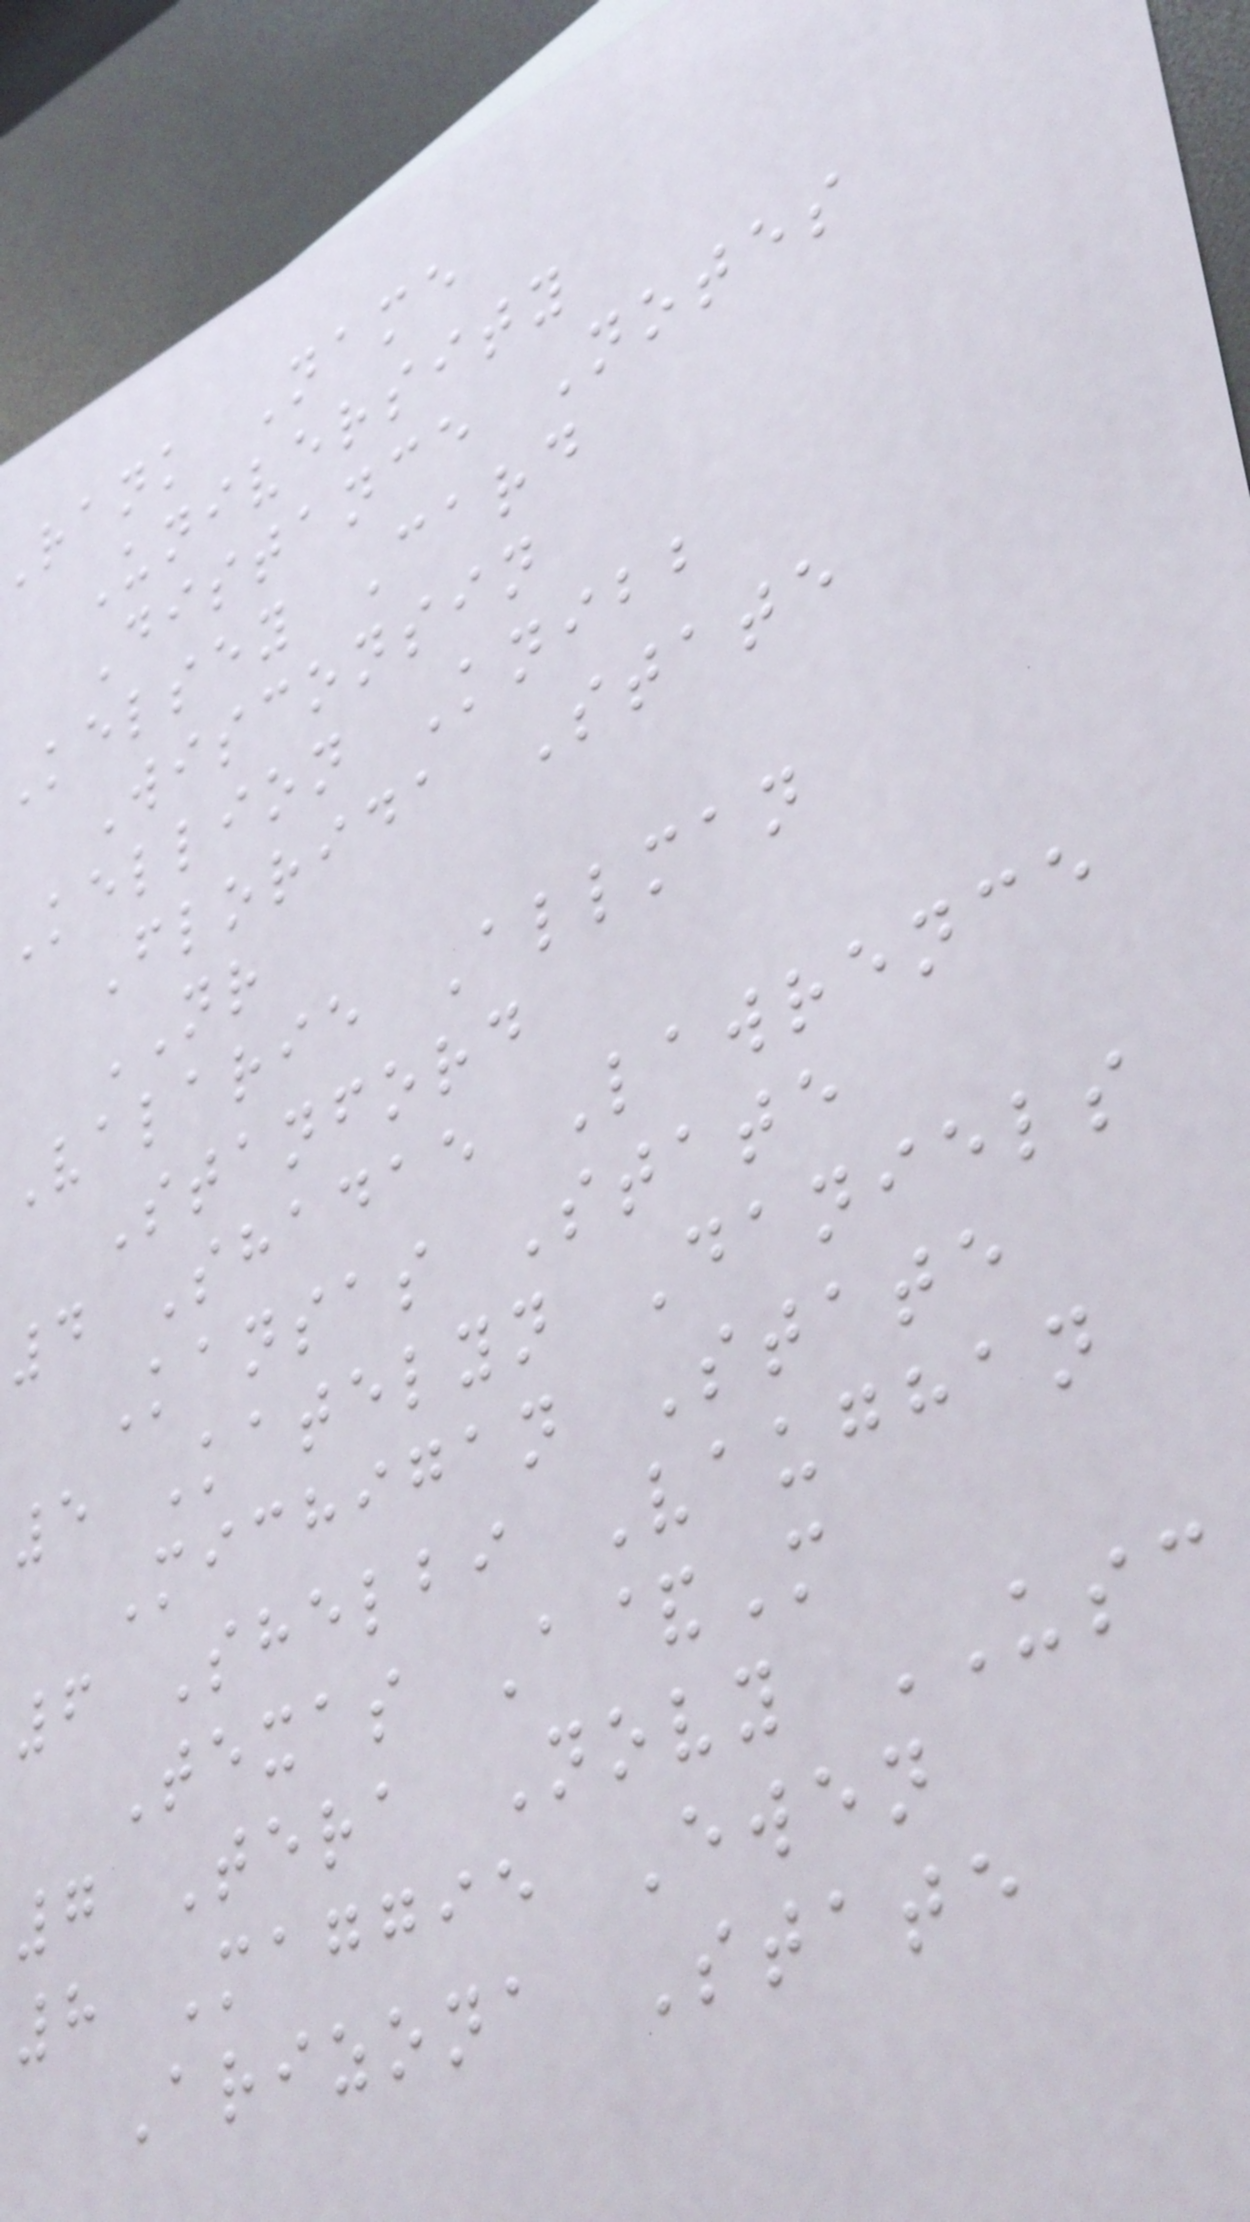Rank Name
University
Distance Notes
Kelsey Card
Wisconsin
Kellion Knibb
Florida State
NR
Valarie Allman
Stanford
4 Shadae Lawrence
Kansas State
5 Katelyn Daniels
Michigan State
6 Shelbi Vaughan
Texas A&M
7 Tera Novy USC
8 Maggie Ewen
Arizona State
